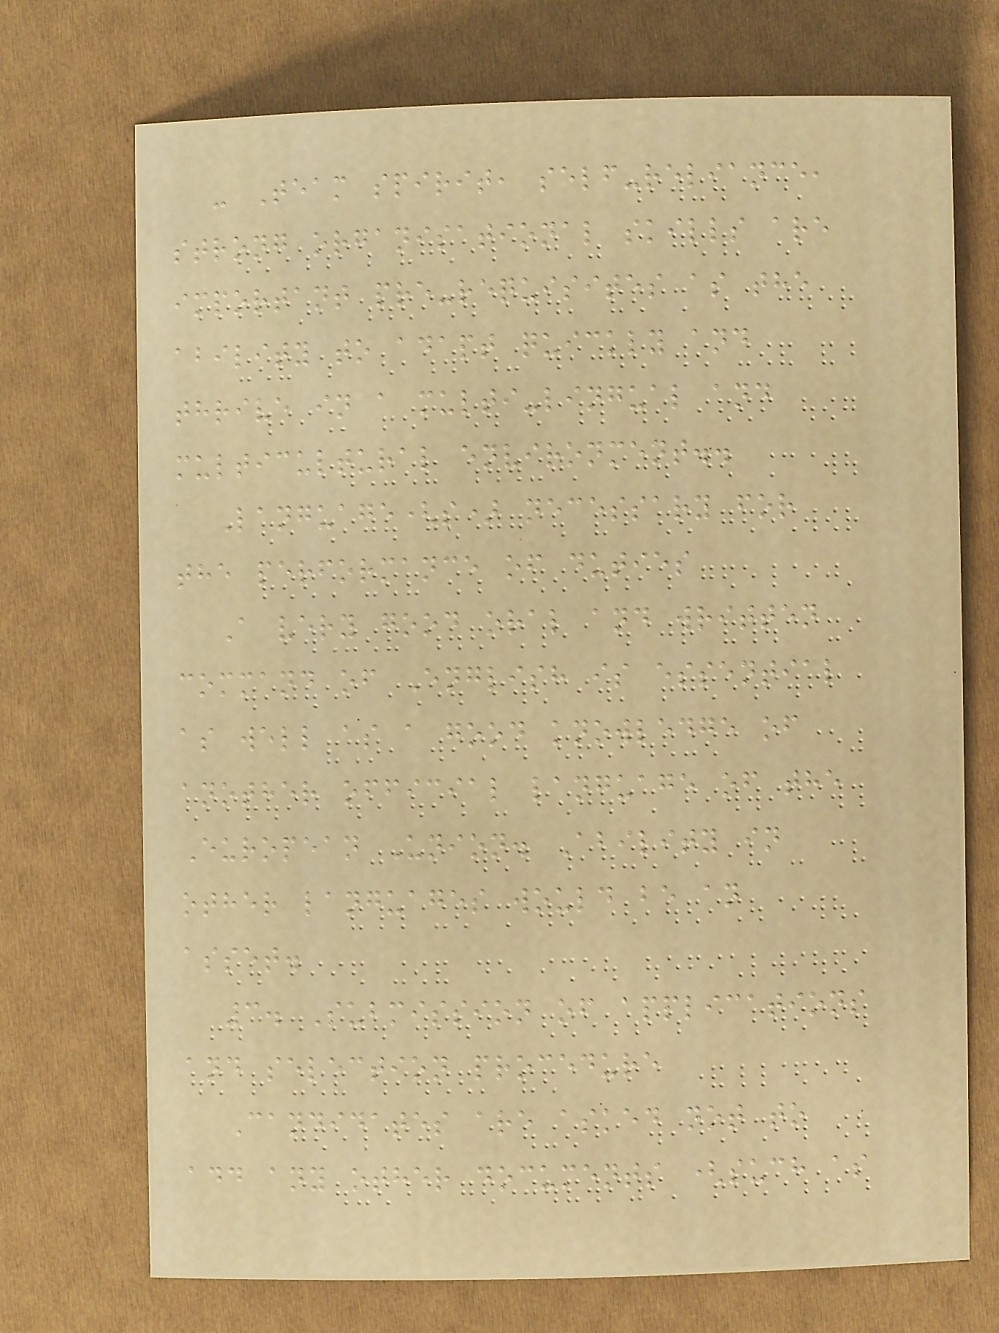- Team spirit, self-reliance,
strong organisational skills are
important pre-requisites as the
ability to adapt quickly and
thrive in a multi-lingual and
multicultural environment..
Language(s) necessary for
the performance of duties
A very good oral and written
command of English is essential
as well as a good knowledge of
another official language of the
European Union. Ability in
other languages would be an
asset.
3. Submission of applications
and selection procedure
Candidates are asked not to
add any other documents (such as
